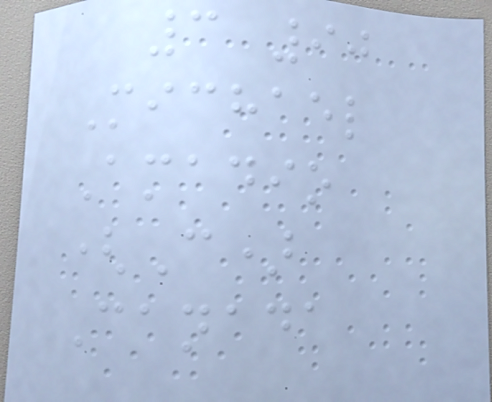3 90
Michael
Amadio
(C)
Canada
